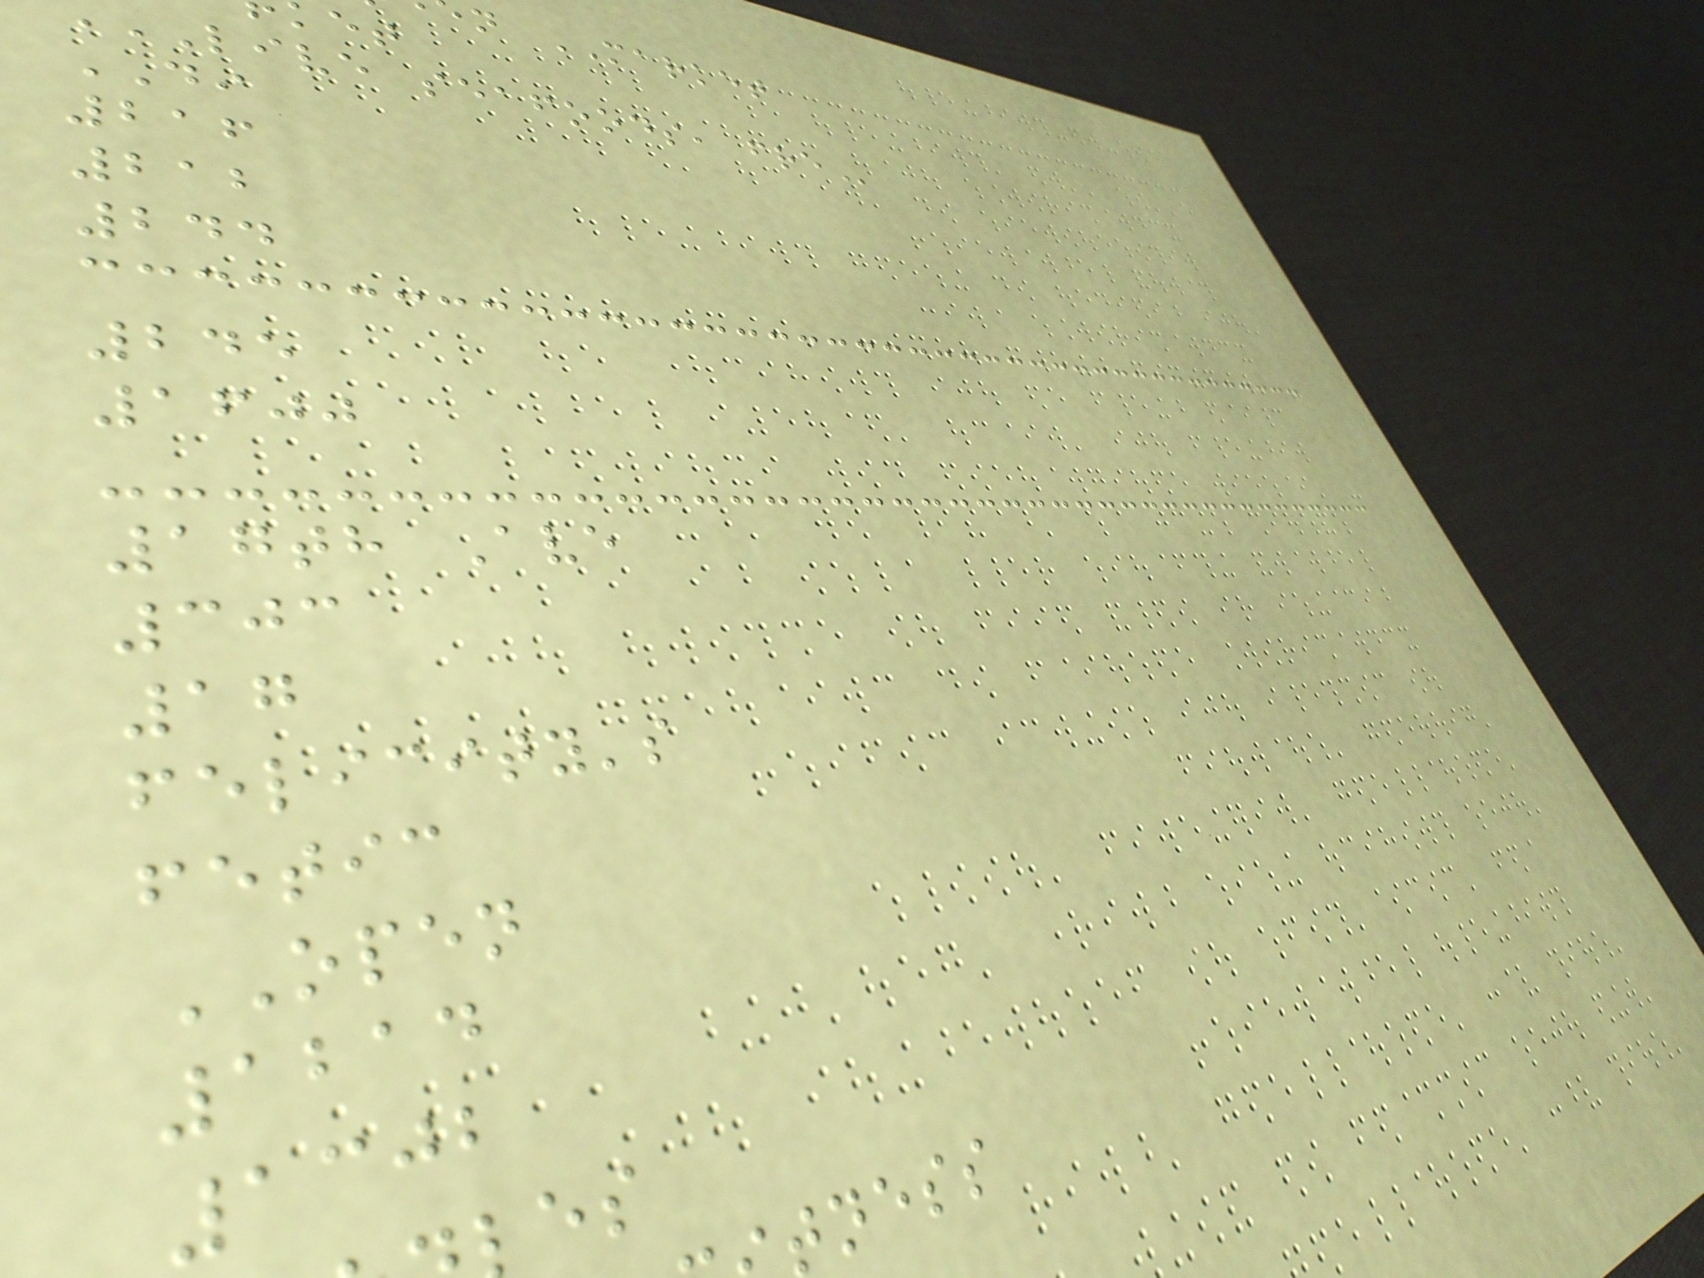n MARKET
live seafoods,
DI
216
212
244
245
1600
17th Ave
303
17
felicity's
fetic
OPEN
1214
1302
tness
